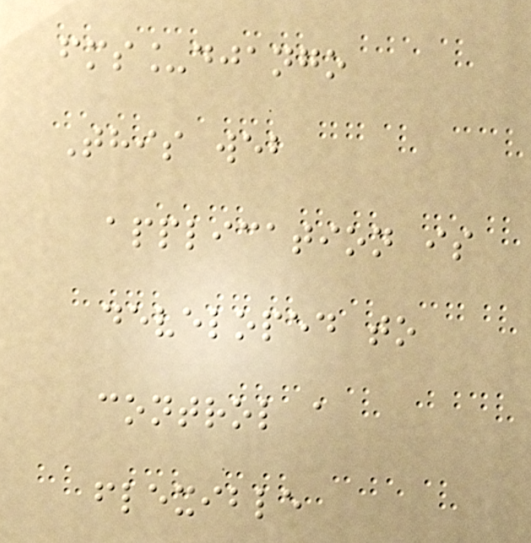fms_django
This web
application is
developed to
control a
flexible
